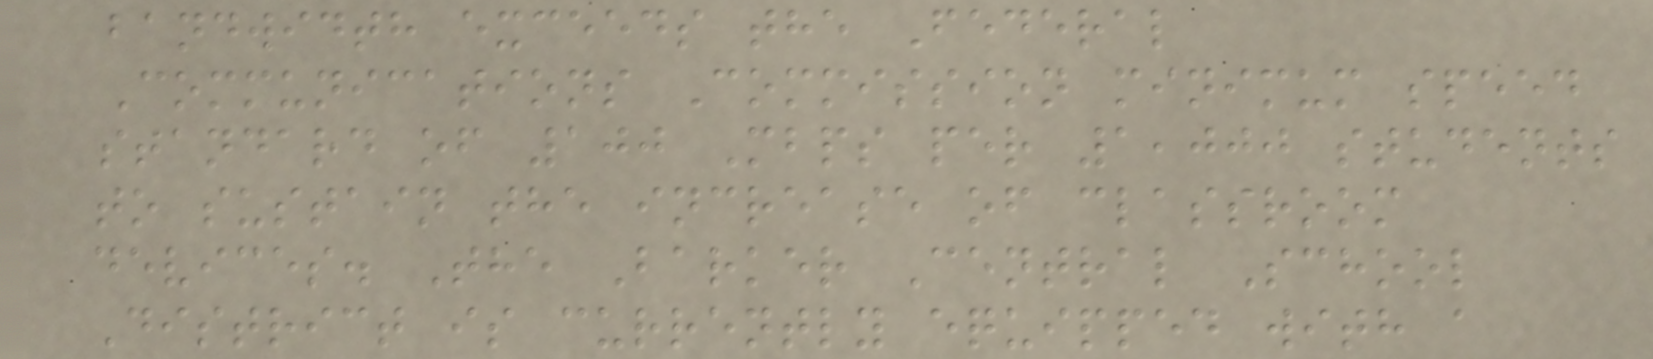bandwidth exceeds the Federal
Communications Commission minimum speed
standard of 100 Mbps per 1,000 students
to sustain the increase of classroom
devices. The Barker Central School
District is currently equipped with a
